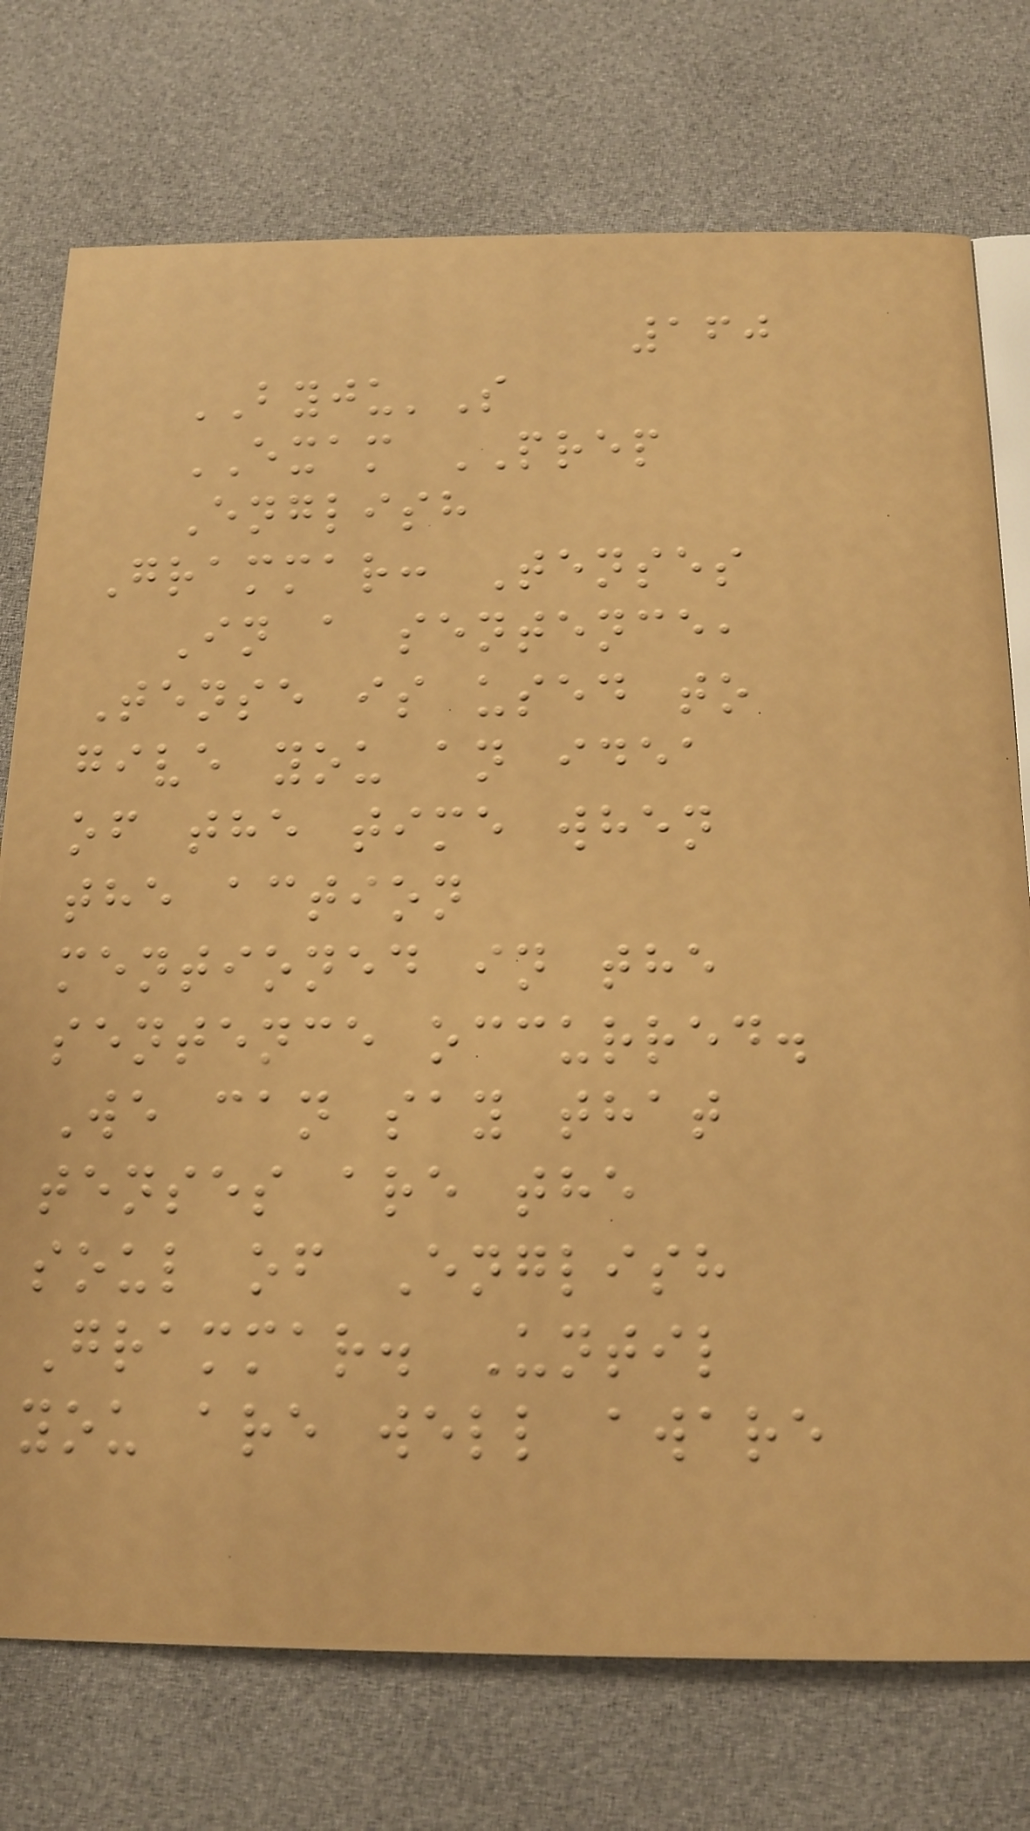160
BYJU'S
EXAM PREP
English
Grammar: Tenses
In a sentence,
Tense is used to
give you an idea
of the time when
the action
mentioned in the
sentence occurred.
We can say that
tenses are the
soul of English
Grammar. Until
you are well aware
